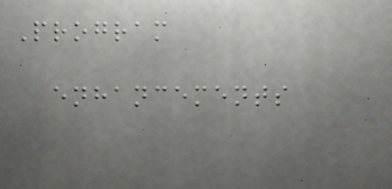Program
enhancements
